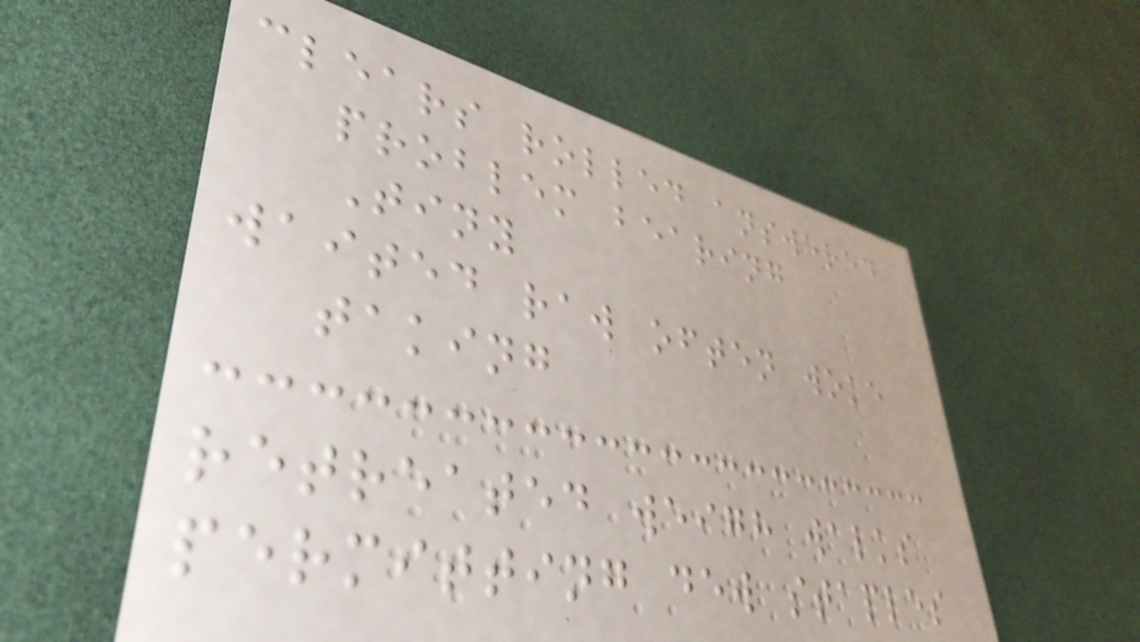clears rolled answered
problem bearing
Tiny
waited raw often woke
taking
retreated weigh walks
permitting dew staples
